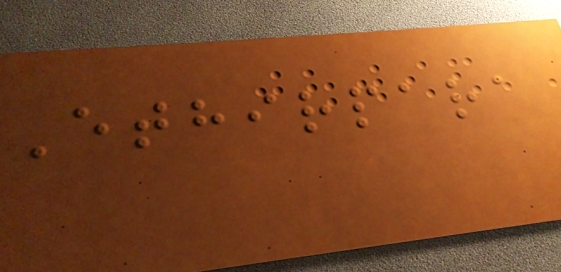Ethirpara
